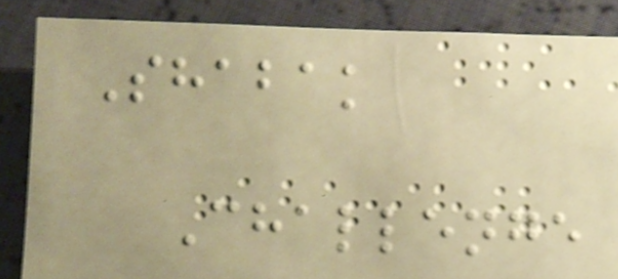Shabak
Challenge
